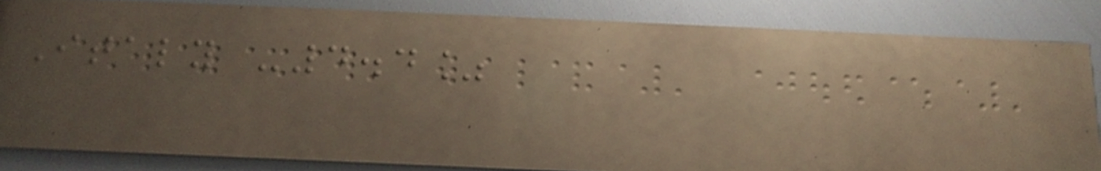Italy -4.4%
